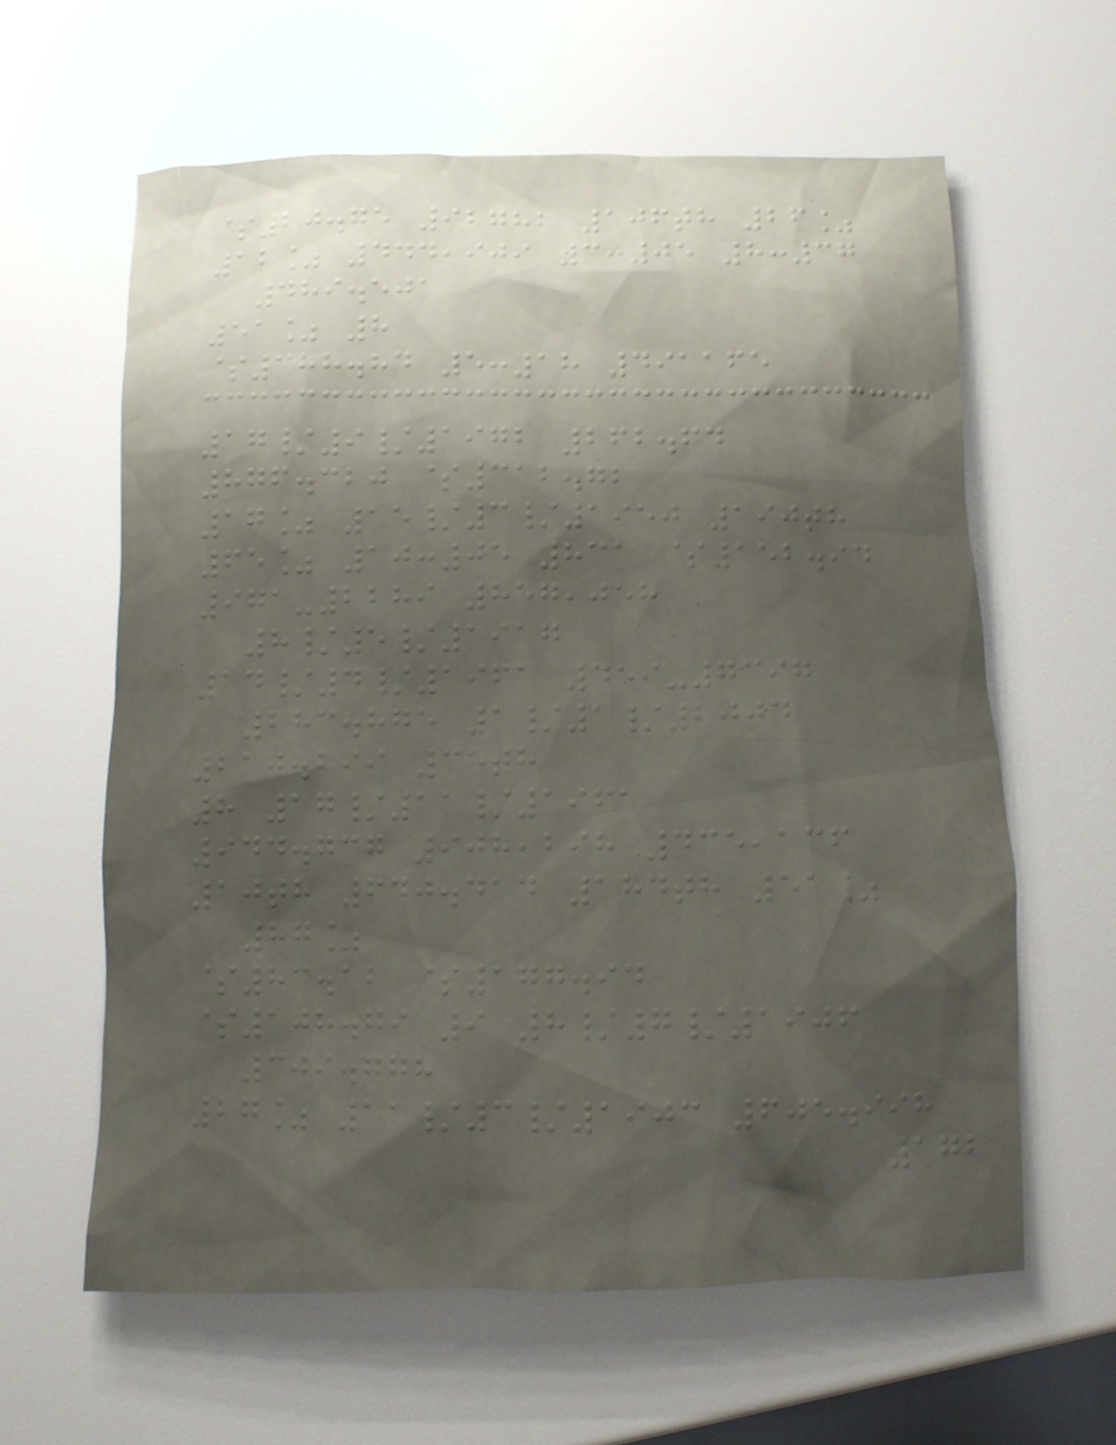$20.75 92782 106th 26%
12% 444,909 3:05 8:37
489.501
51% 8
$388.84 5:18 491165
17/9/1972 262.64
876.320 $312.72
17% 15/3/1950 190th
65% 10:05 831 $152.94
971-2289 857,058
8/5/1917
14/4/1961 459-7397
283.875 1/1/2004
210.299 35th
8 17/11/1961
944.737 908,298 435,136
10th 640.414 184th 51%
87%
$83.12 $177.94
$108.79 9 8/7/1906
309.778
27% 11/3/1903 605.998
172
